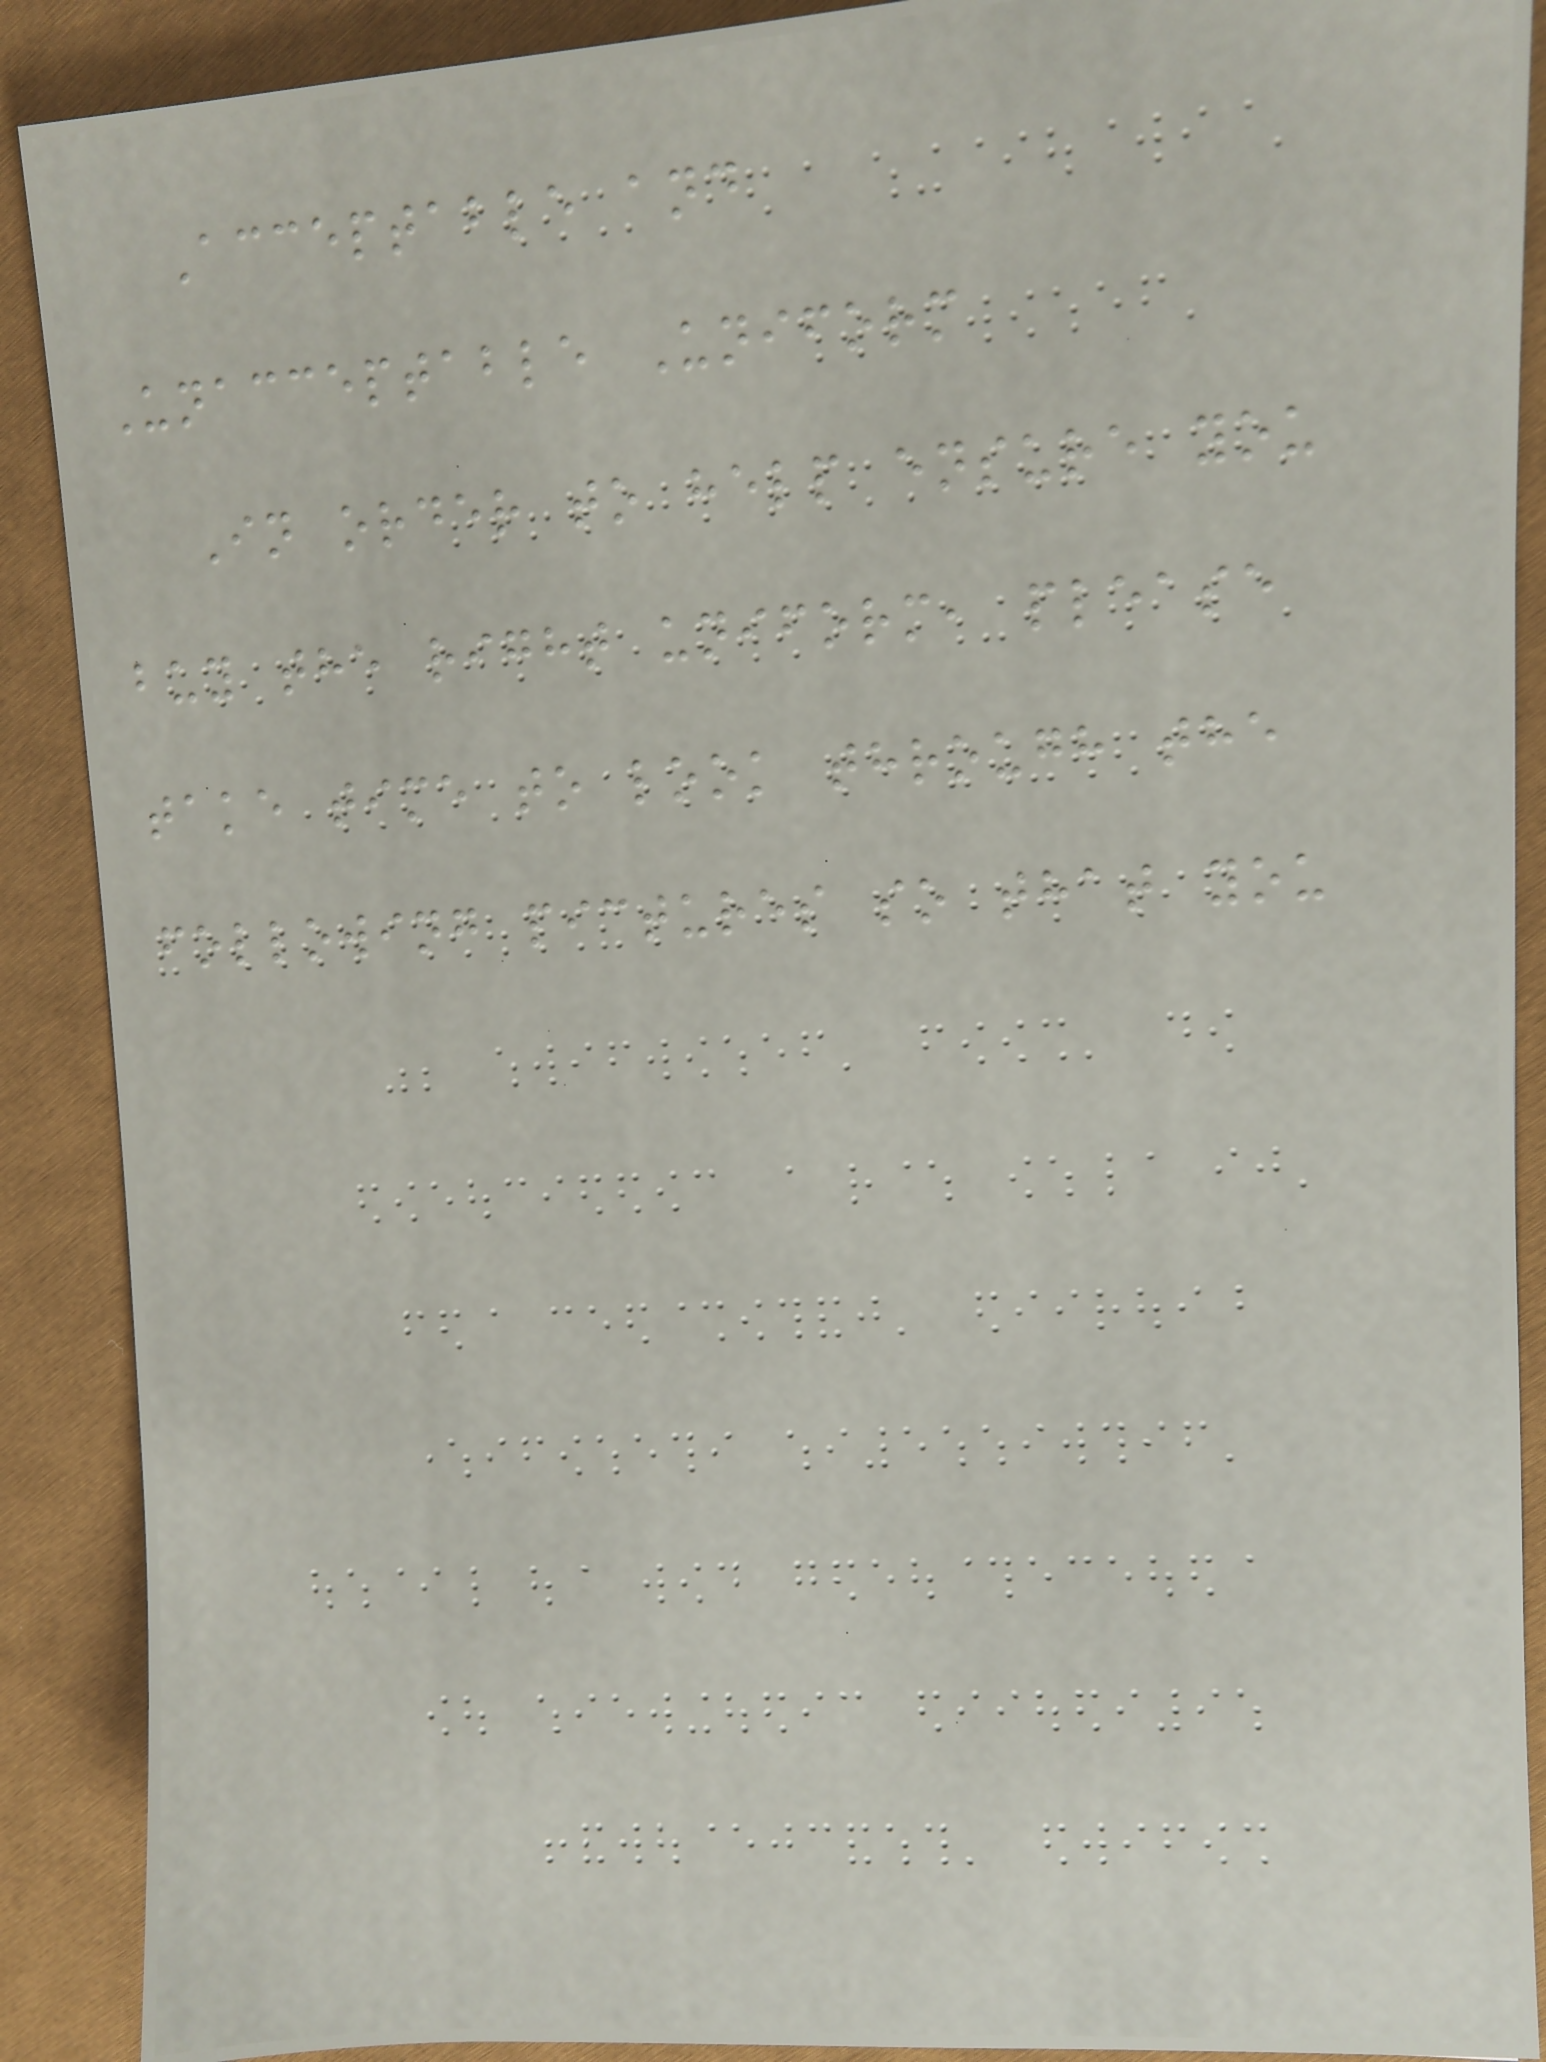Acceptable and
Unacceptable Uniform
In order to help ensure you
buy the right uniform, please
take time to look through the
following pictures so that you
